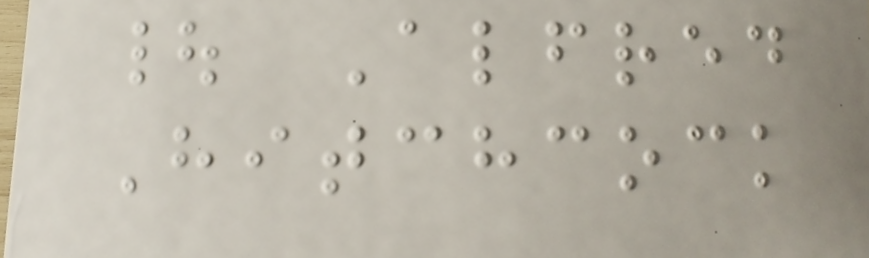| Alfred
Hitchcock
